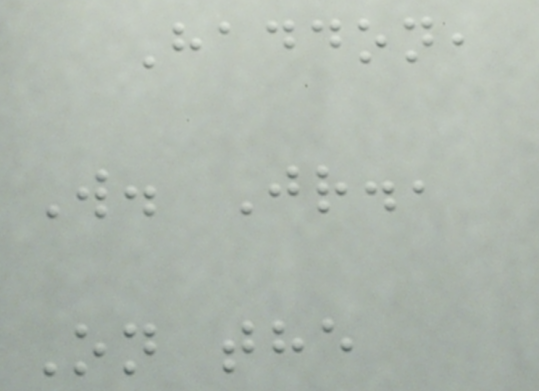Haddon,
W. Jr.,
On the
